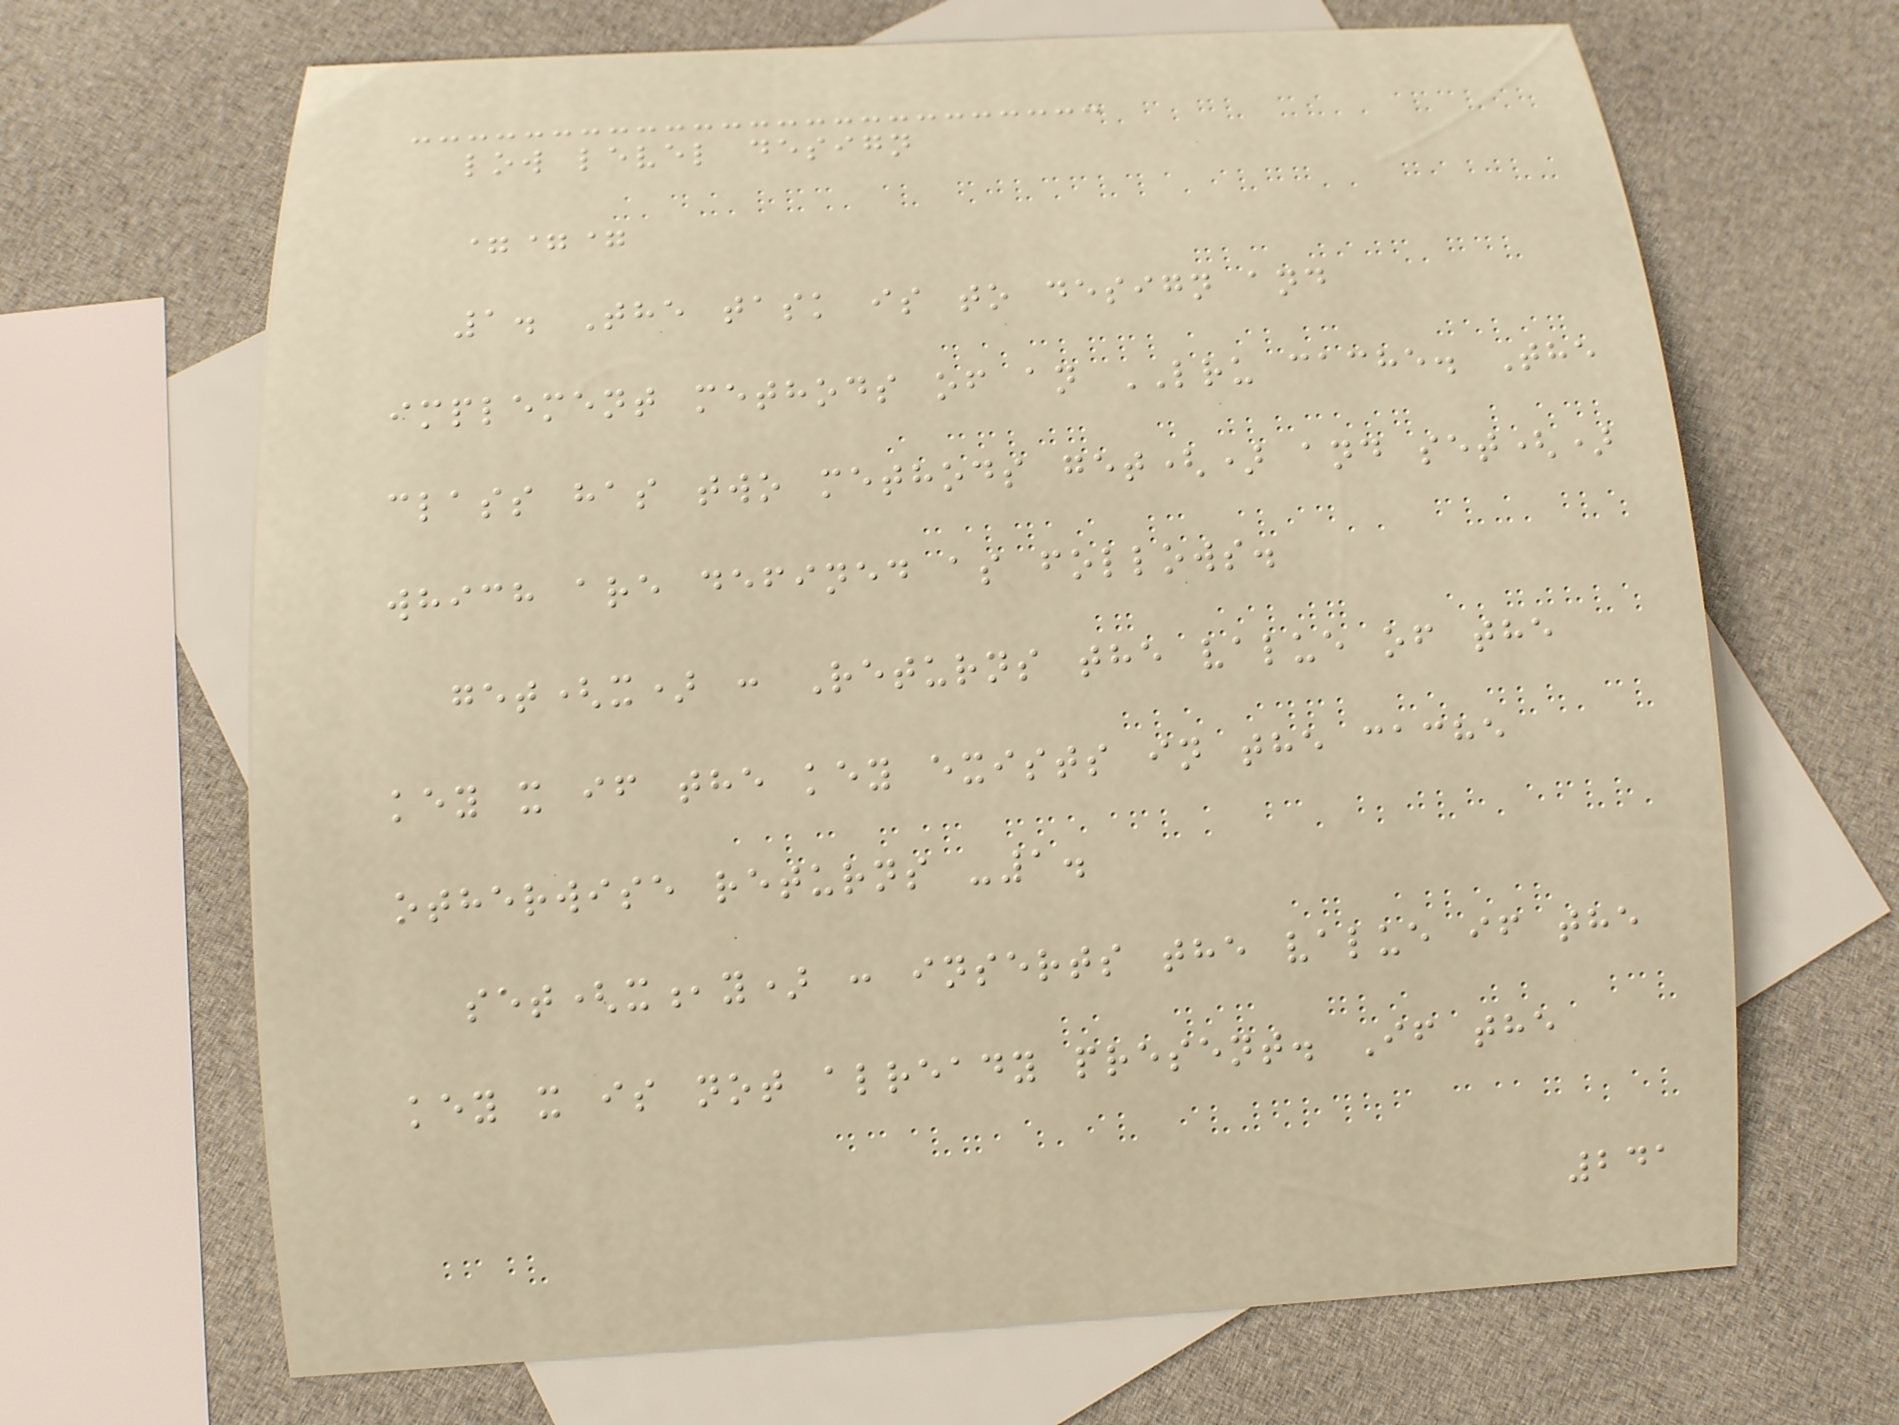low level design
===
1. The task is to design and
implement methods of an LRU cache. The
class has two methods get() and set()
which are defined as follows.
get(x) : Returns the value of the
key x if the key exists in the cache
otherwise returns -1.
set(x,y) : inserts the value if the
key x is not already present. If the
241
